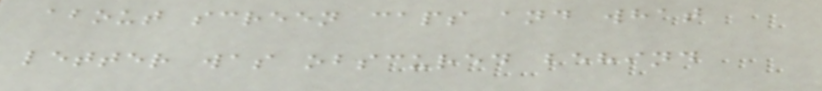about screen caps and what
letter was obscured behind
